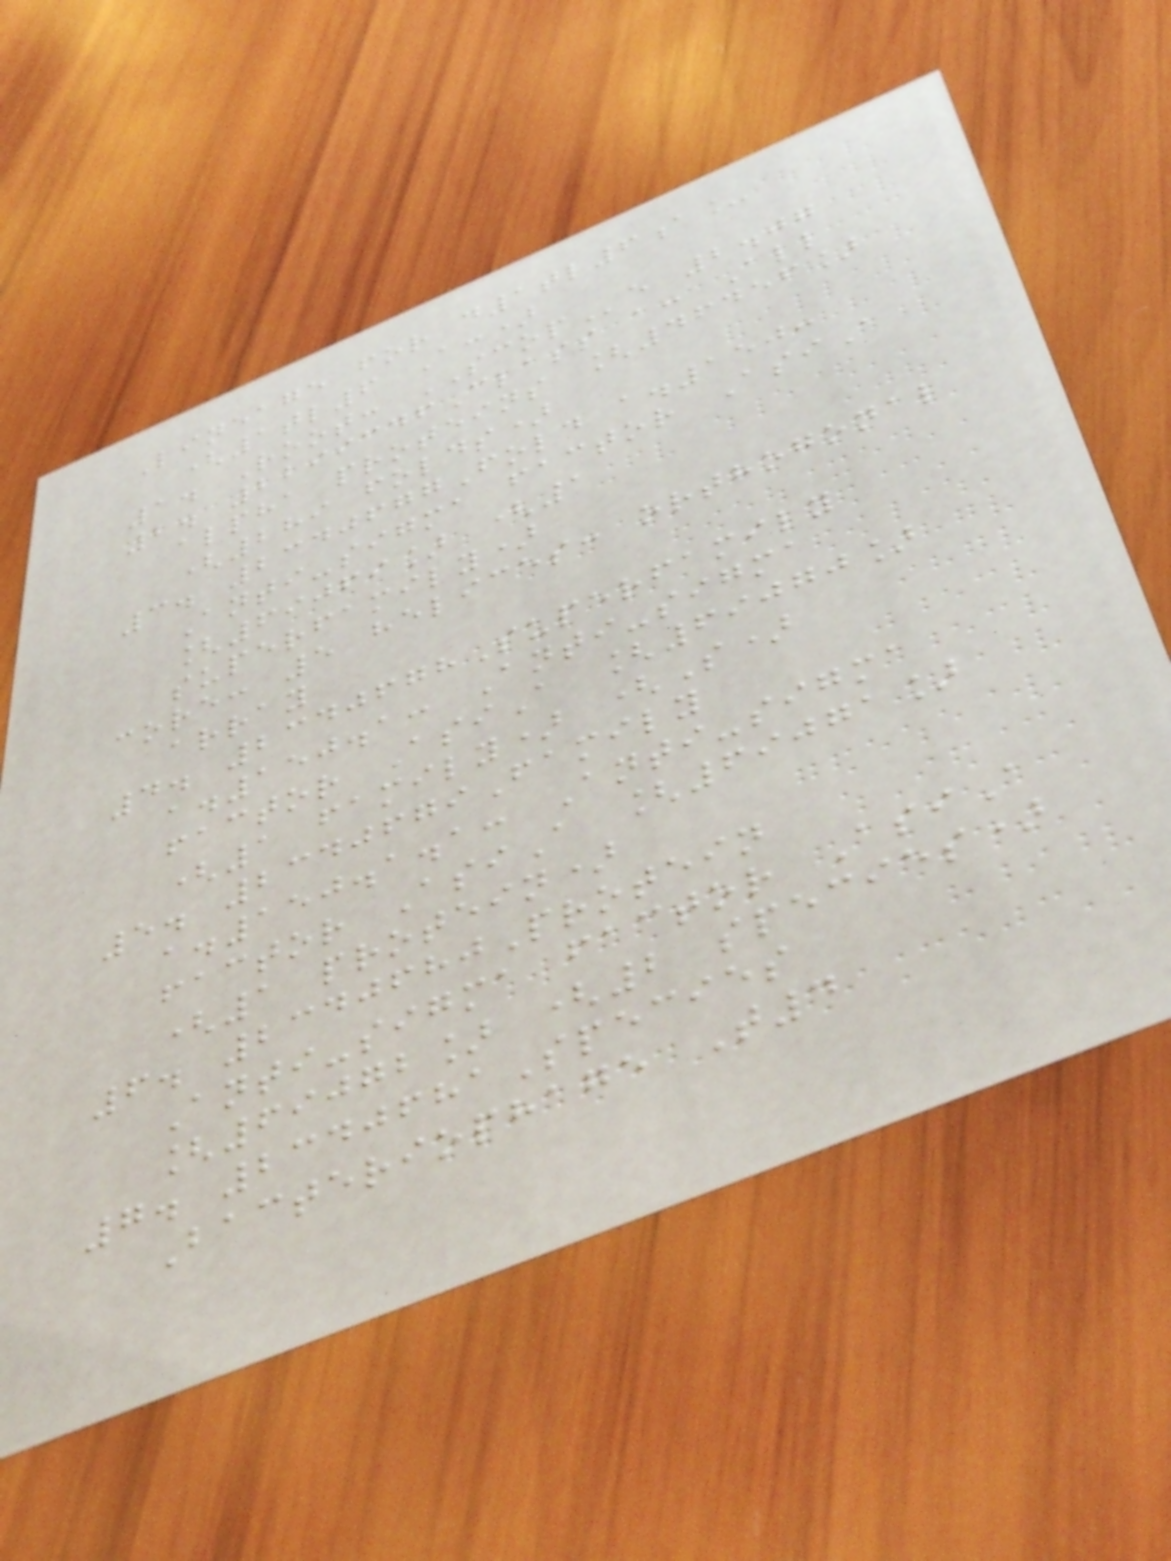Lineage for d1tl6a_
(1tl6 A:)
1. Root: SCOPe 2.07
2. 2299346Class a: All
alpha proteins [46456]
(289 folds)
3. 2340677Fold a.150:
Anti-sigma factor AsiA
[69069] (1
superfamily)
core: 5 helices: orthogonal
array
4. 2340678Superfamily
a.150.1: Anti-sigma
factor AsiA [69070]
(1 family) (S)
5. 2340679Family
a.150.1.1: Anti-sigma
factor AsiA [69071]
(1 protein)
6. 2340680Protein
Anti-sigma factor AsiA
[69072] (2 species)
7. 2340681Species
Bacteriophage T4
